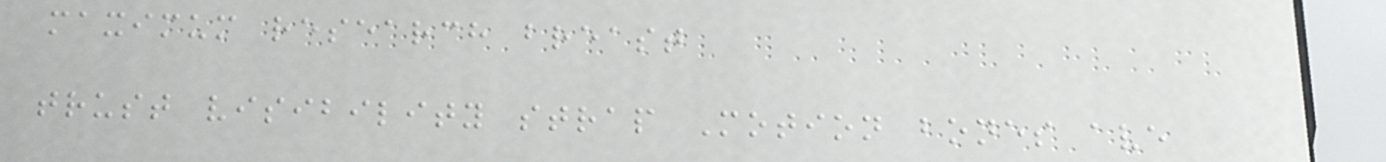maximum research breast
trust visibility strap Motion bones ave
